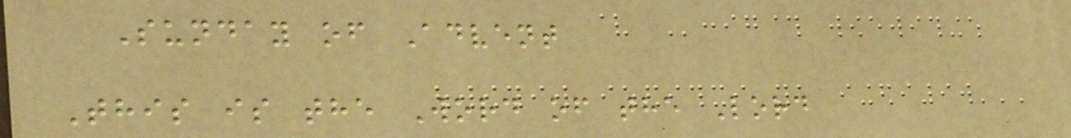Sunday of Advent
This is the Word of the Lord
